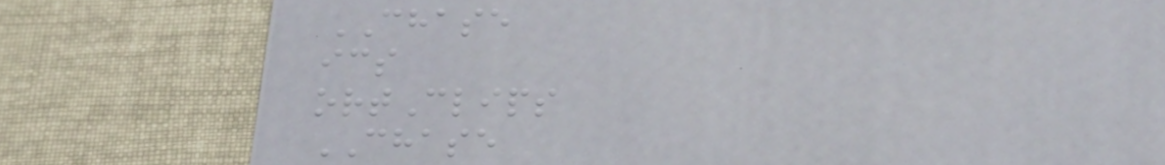CHASE
ics
ortClips
CHASE
